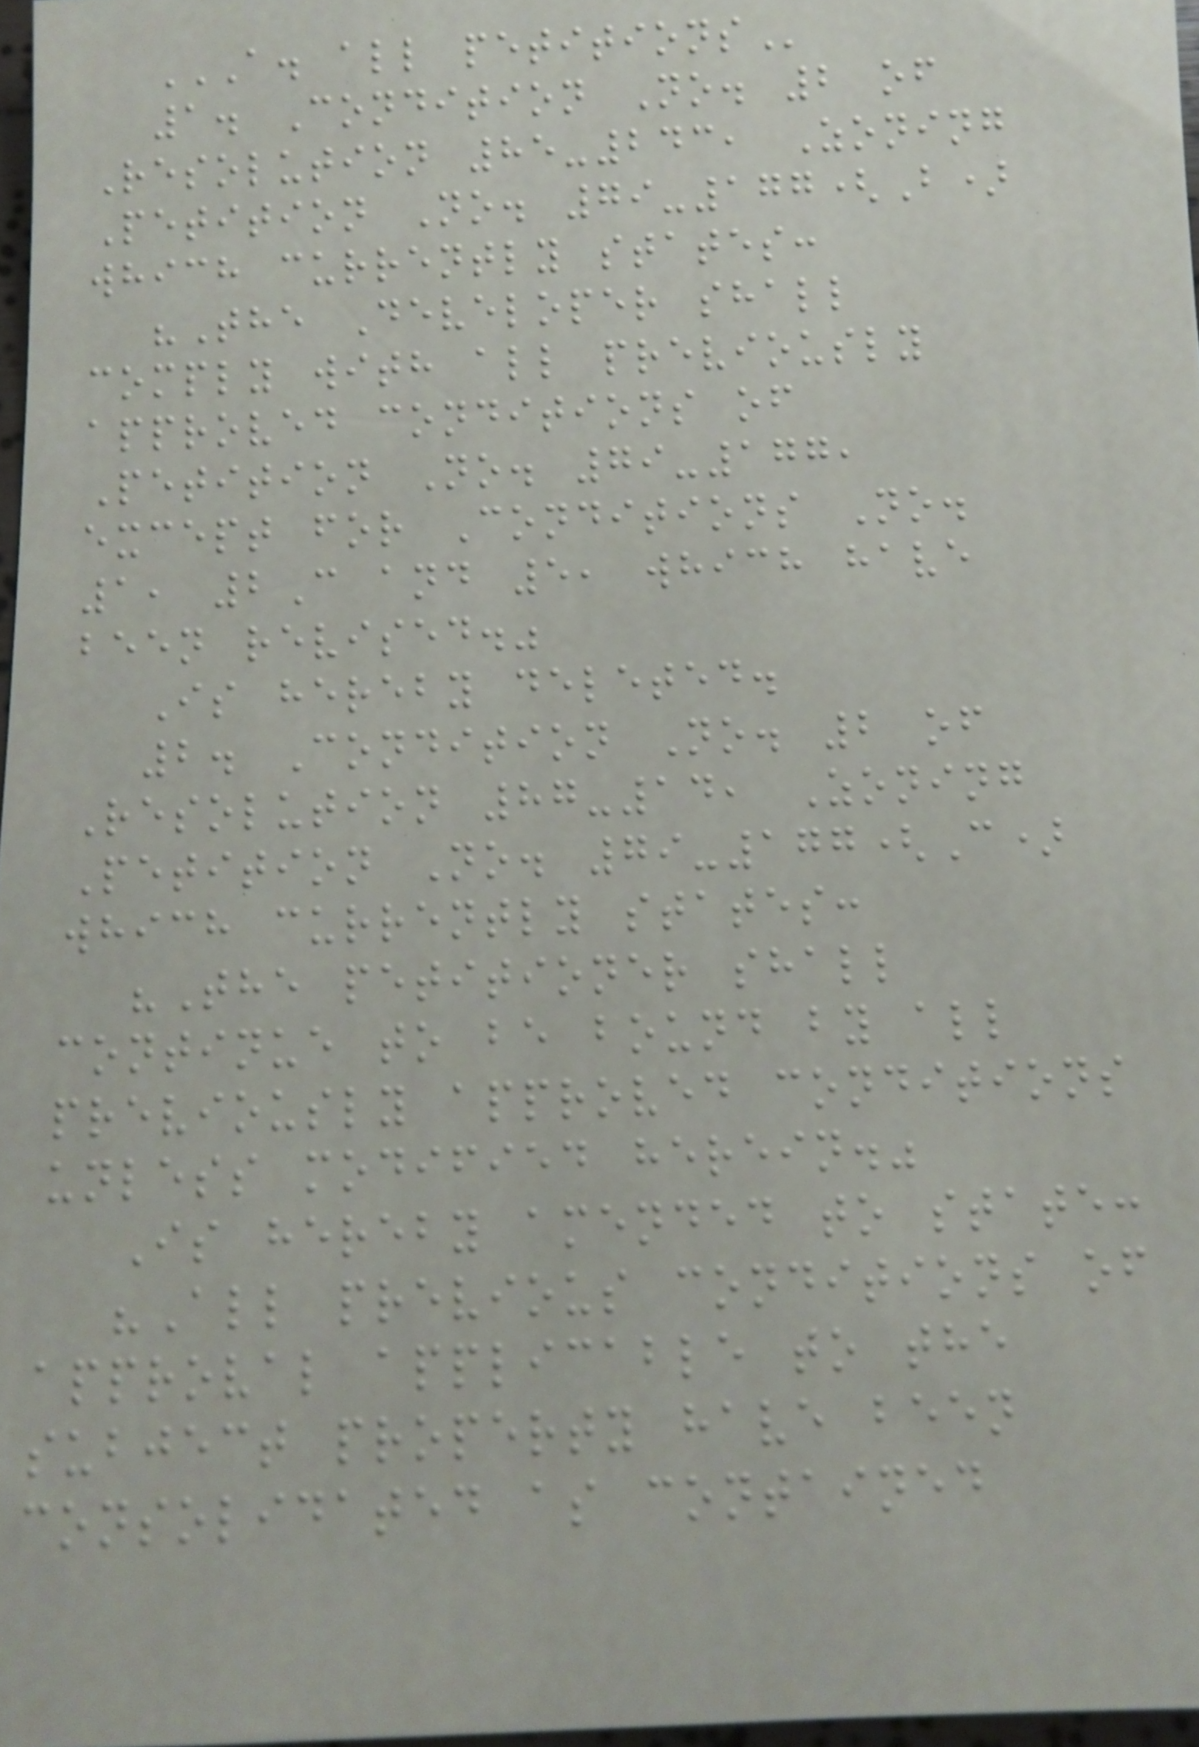A. ALL PETITIONS
1. Condition No. 2 of
Resolution 85-243, Zoning
Petition No. 79-177(B)
which currently states:
"The Developer shall
comply with all previously
approved conditions of
Petition No. 79-177,
except for Conditions No.
1, 2C and 5, which have
been revised."
Is hereby deleted.
2. Condition No. 2 of
Resolution 87-14, Zoning
Petition No. 79-177(C)
which currently states:
"The petitioner shall
continue to be bound by all
previously approved conditions
unless modified herein."
Is hereby amended to state:
"All previous conditions of
approval applicable to the
subject property have been
consolidated as contained
